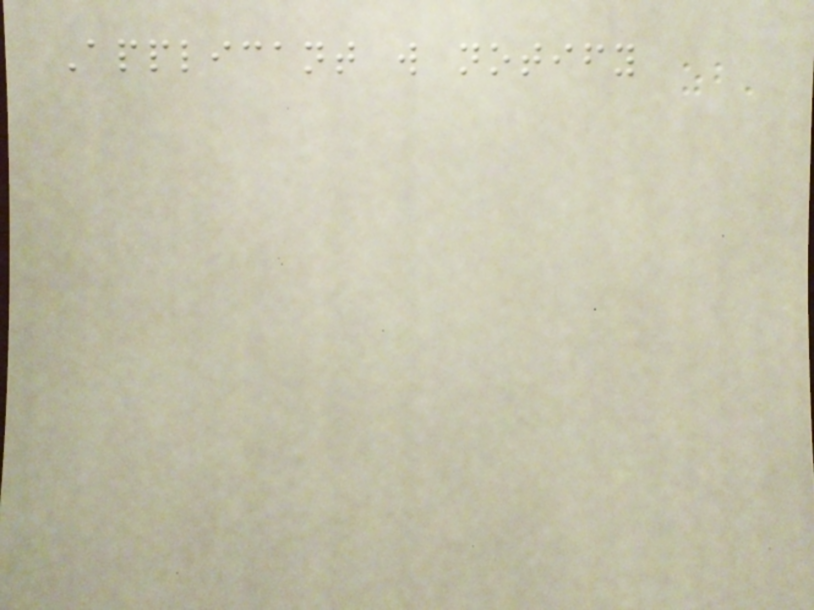Applicant will notify
